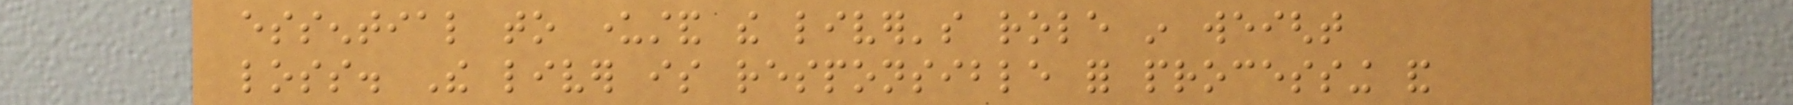essential to understand the liver's role in weight
loss. The liver is responsible for processing and
